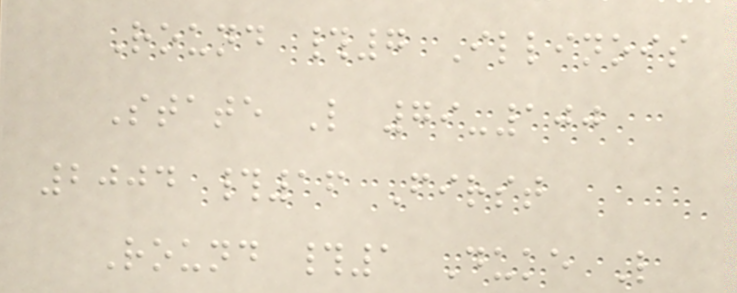Round #7 Illinois
State L 79-100
2004 #16 First
Round #1 Duke L
